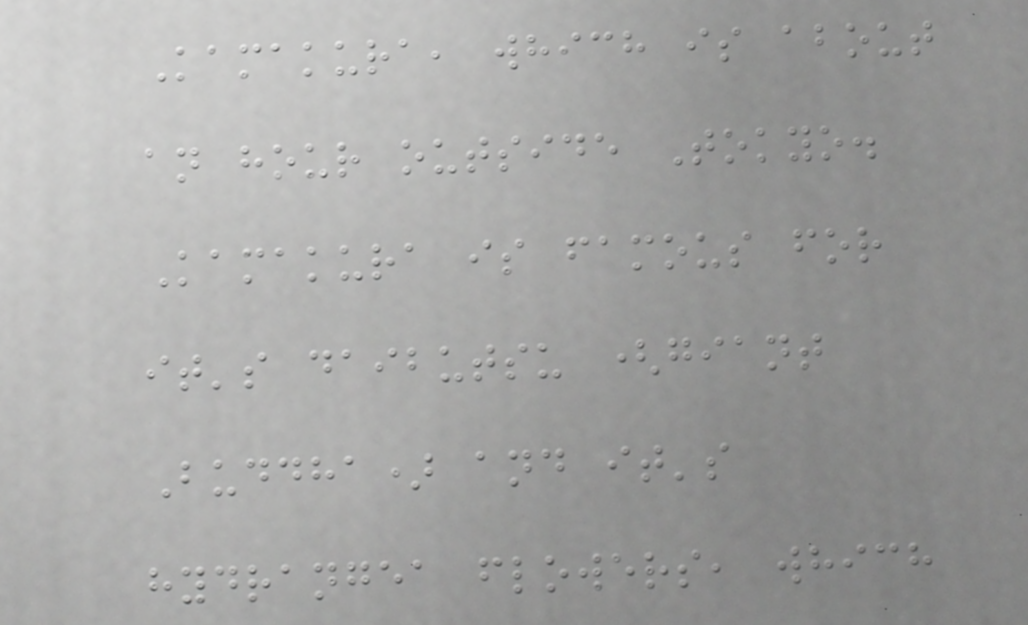Kamakura, which is about
an hour outside Tokyo.
Kamakura is famous for
it's daibutsu (giant
Buddha) and it's
hydrangea flowers, which
